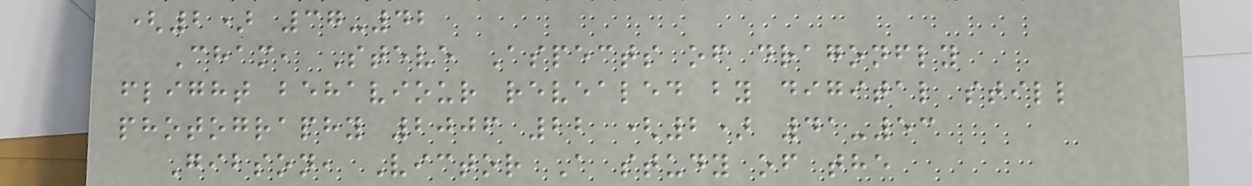(2) 37-42
Cham, Steve Aspects of dragonfly
flight behaviour revealed by digital still
photography 2006 22 (2) 41-53
Gibson, Victor A study of the
